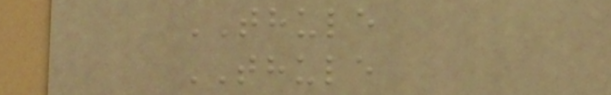THULE
THULE
